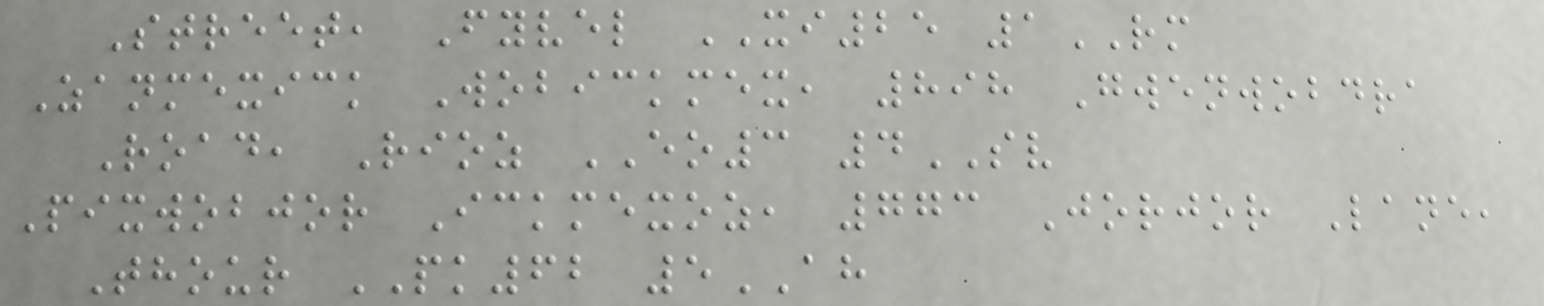Street, Fyvel XI25 1RM
Zanmexick Wobickmex, 898 Gwenwobdra
Road, Rioz EO3 4SV
Pixwobjor Ickmexoz, 773 Jorjor Lane,
Thour PK62 5AH
